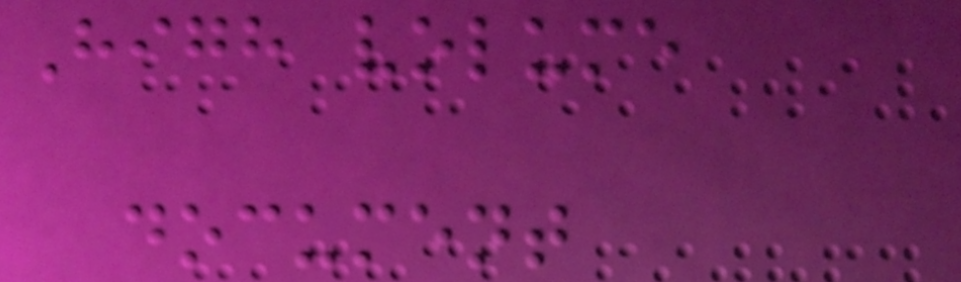High volume
document
